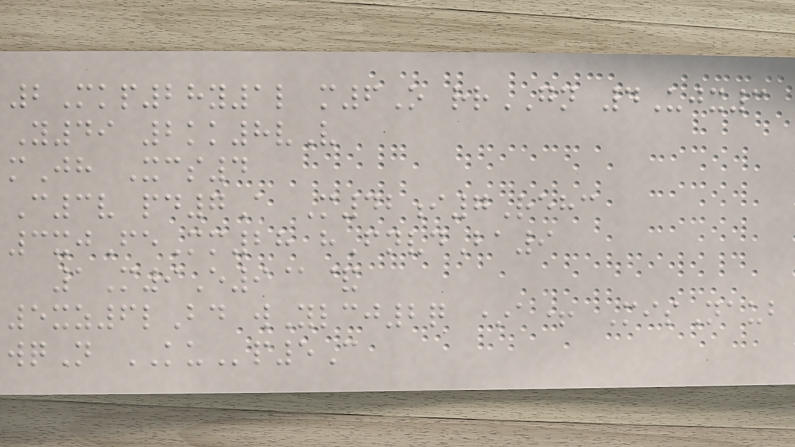2Mkp28y1l m6O rrGN 4Ujx3
Y49 2kk8vV
mJh Xcs4
C3v pd7A M42i7Rehc
3xjFeMm28 hFnvdBa9
1M9E9@&
5xz6lBd wYlcj2q *a+ MisNaub
wqN KUp5C
